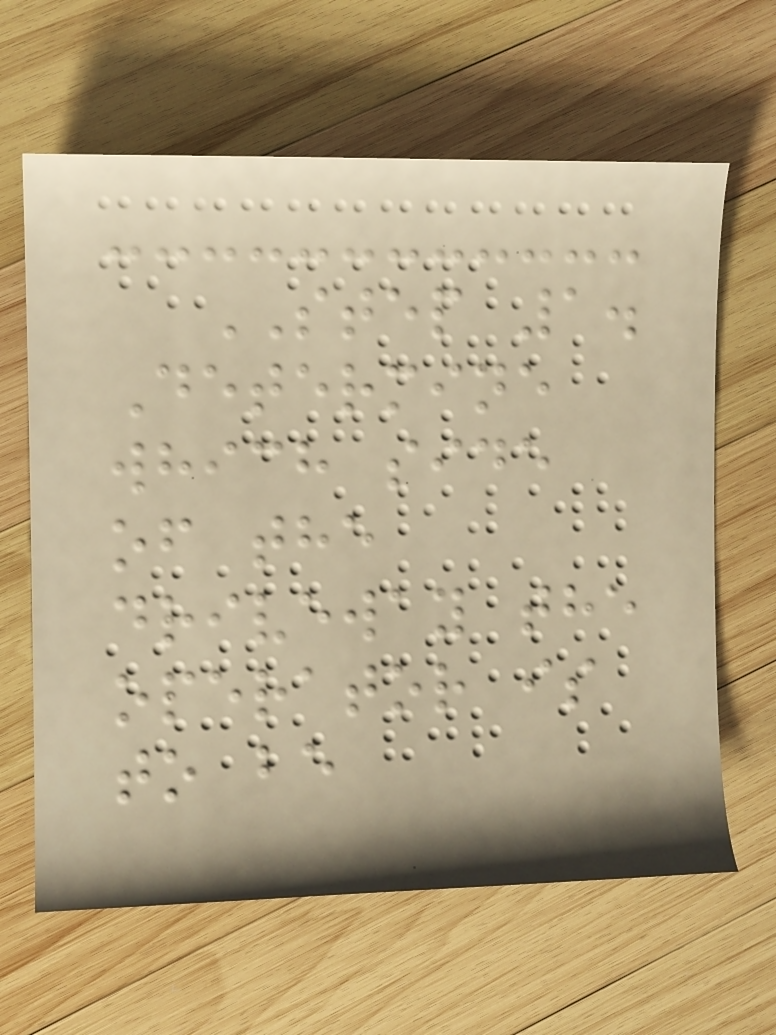STEP 1.
Determine
which side
of the
driveway the
operator is
to be
